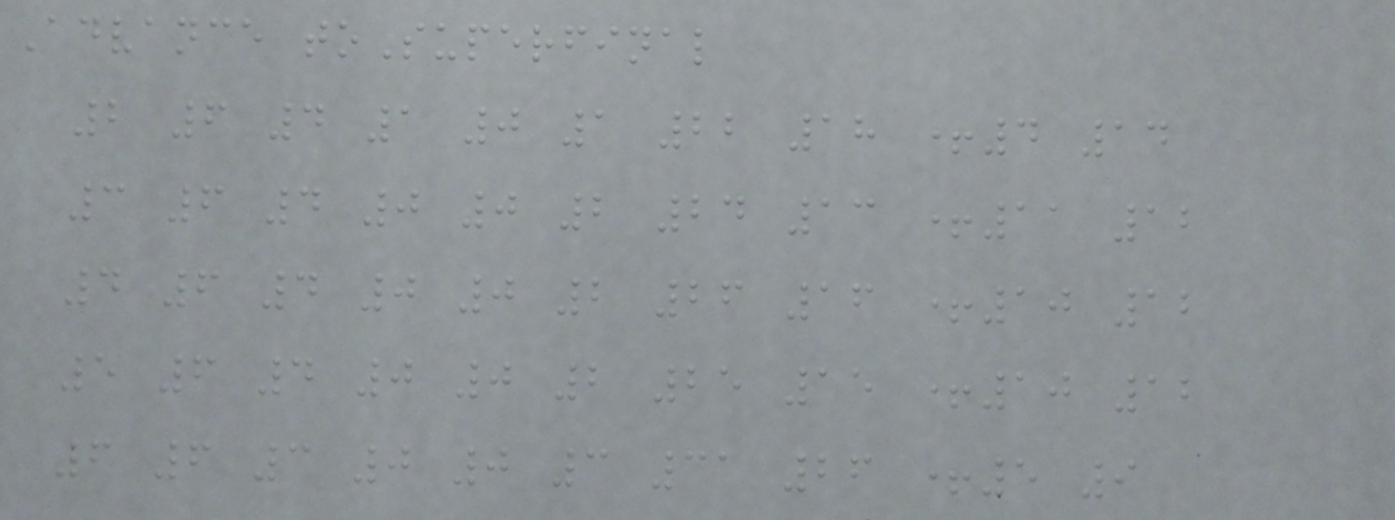Advance toSuperfinal
2 6 4 1 0 1 22 18 +4 14
3 6 4 0 0 2 24 13 +11 12
4 6 4 0 0 2 26 16 +10 12
5 6 4 0 0 2 25 15 +10 12
6 6 3 0 0 3 31 26 +5 9
